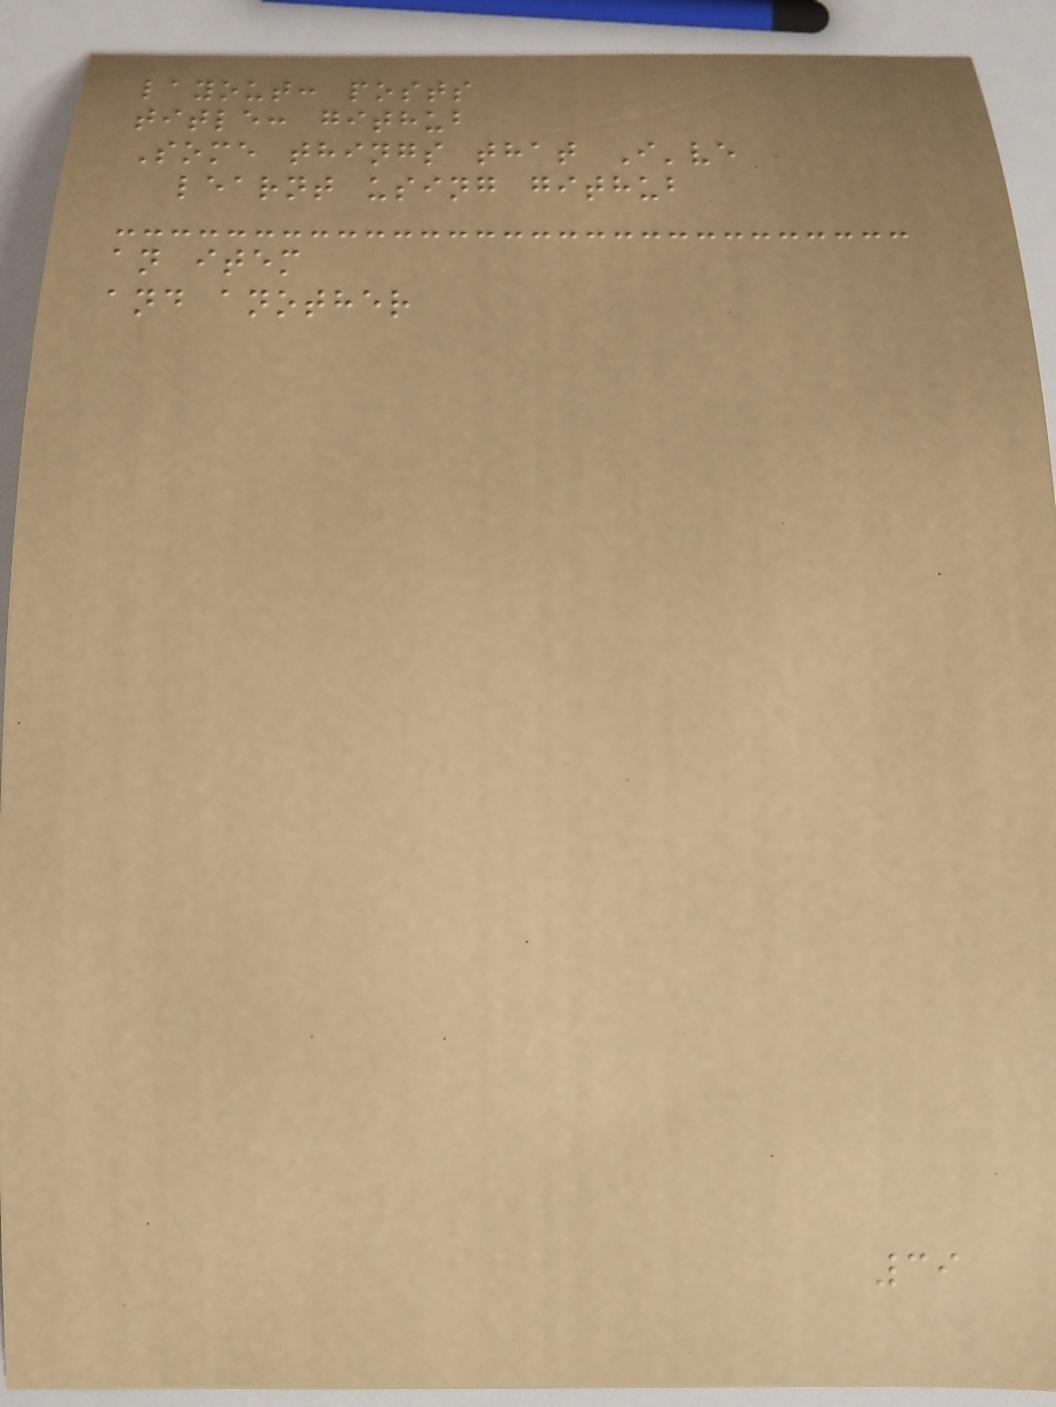layout: posts
title: github
Some things that I've
learnt using github
an item
and another
39
